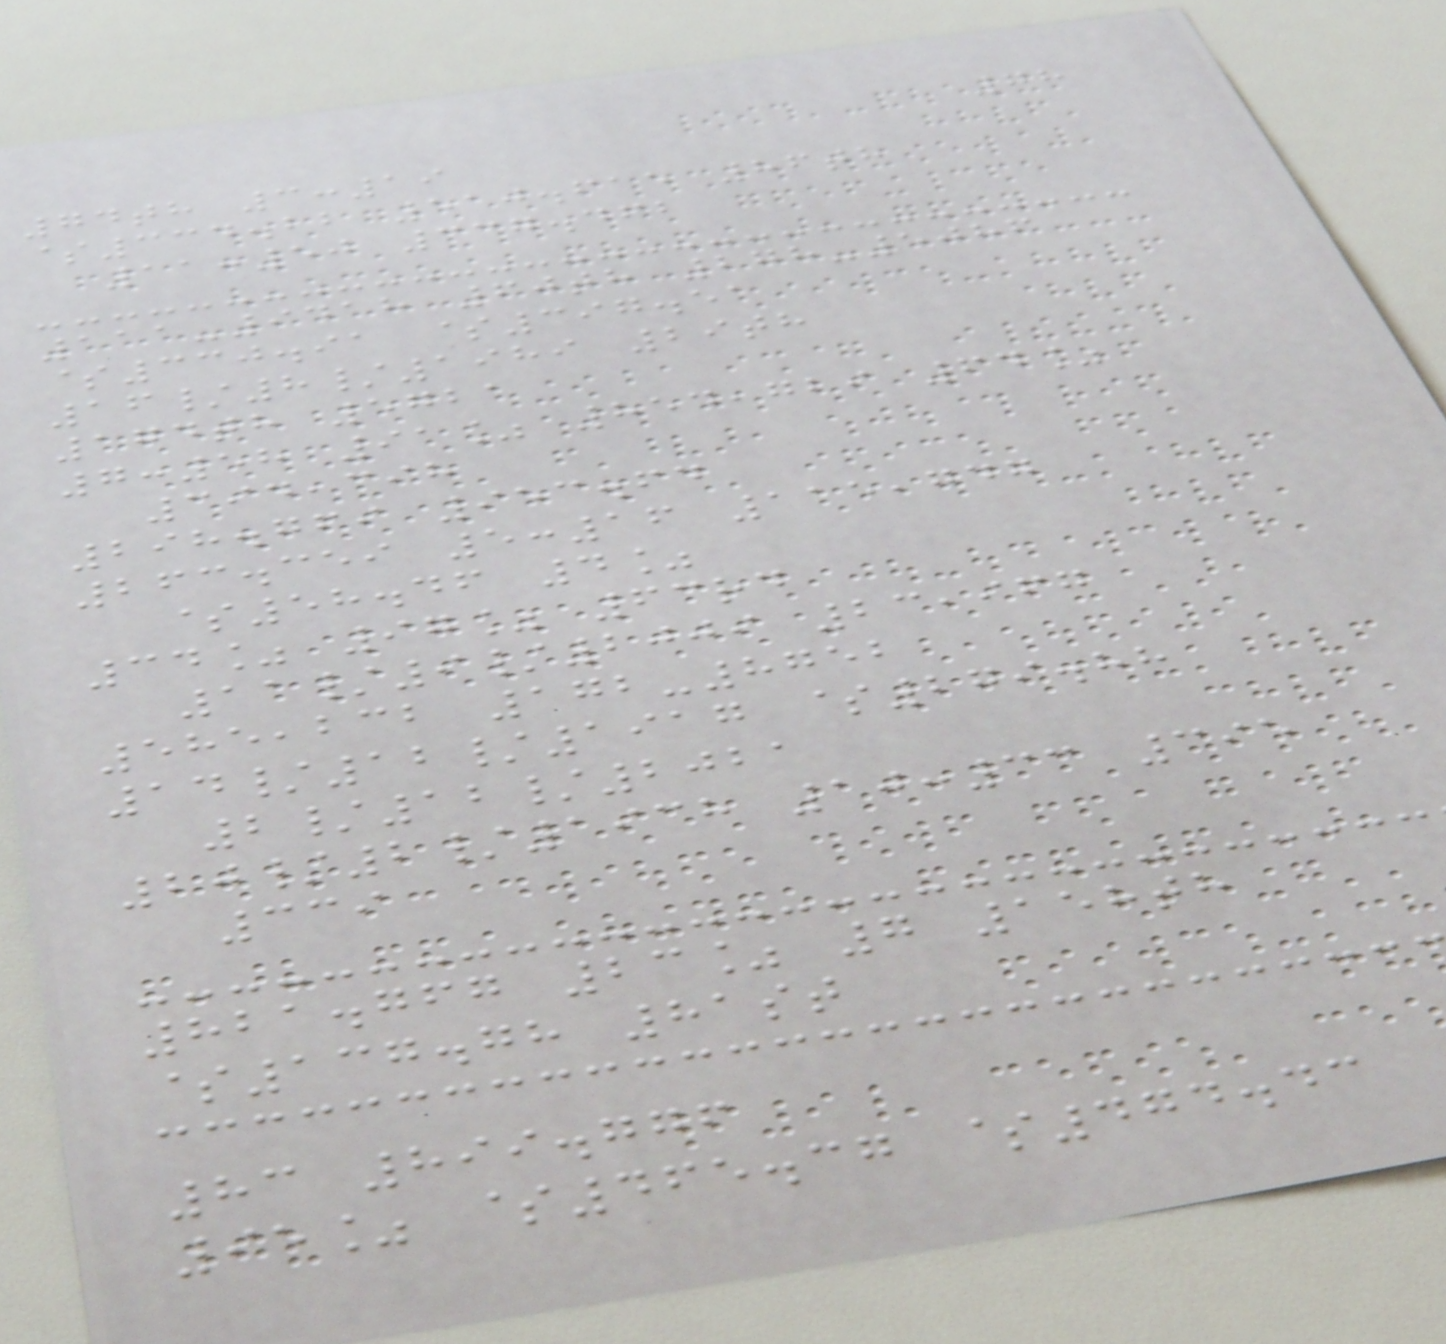78
74th 3:19
$334.22 510.615 86th
11:50 337.462
111-9418 60th 278-5086
$330.91 $397.51
16/8/1989 29th
174th 5721
7:58 91% 854,729 64%
394,398
298.769 953.64
263.359 5:16 115,747
$58.46 4%
34% 97% 63rd
11/9/2009 23,967
585,232 172-8752
14/12/1917 $279.88
2/12/2021
20/2/1938 10:33 395
339
821.767 23% 7 158th
$137.78 81st
83 899.776
95% $465.37 $474.43
